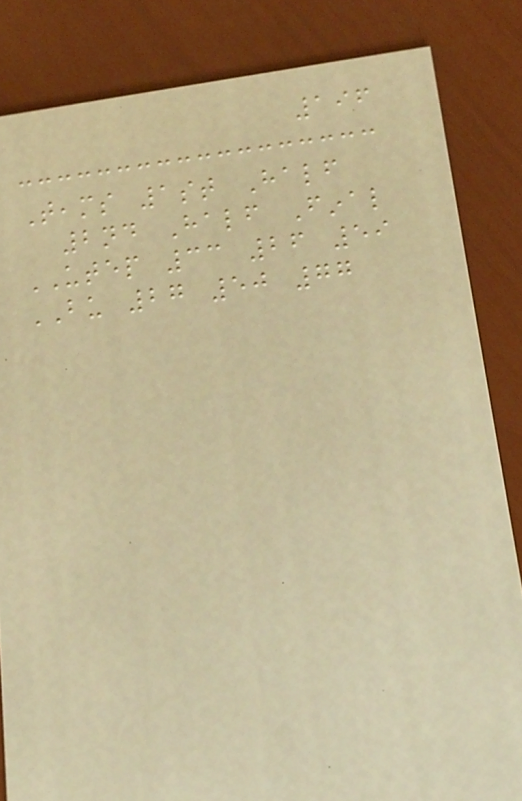196
Teams 1st Half
2nd Half Final
UTEP 33 26 59
BU 27 50 77
